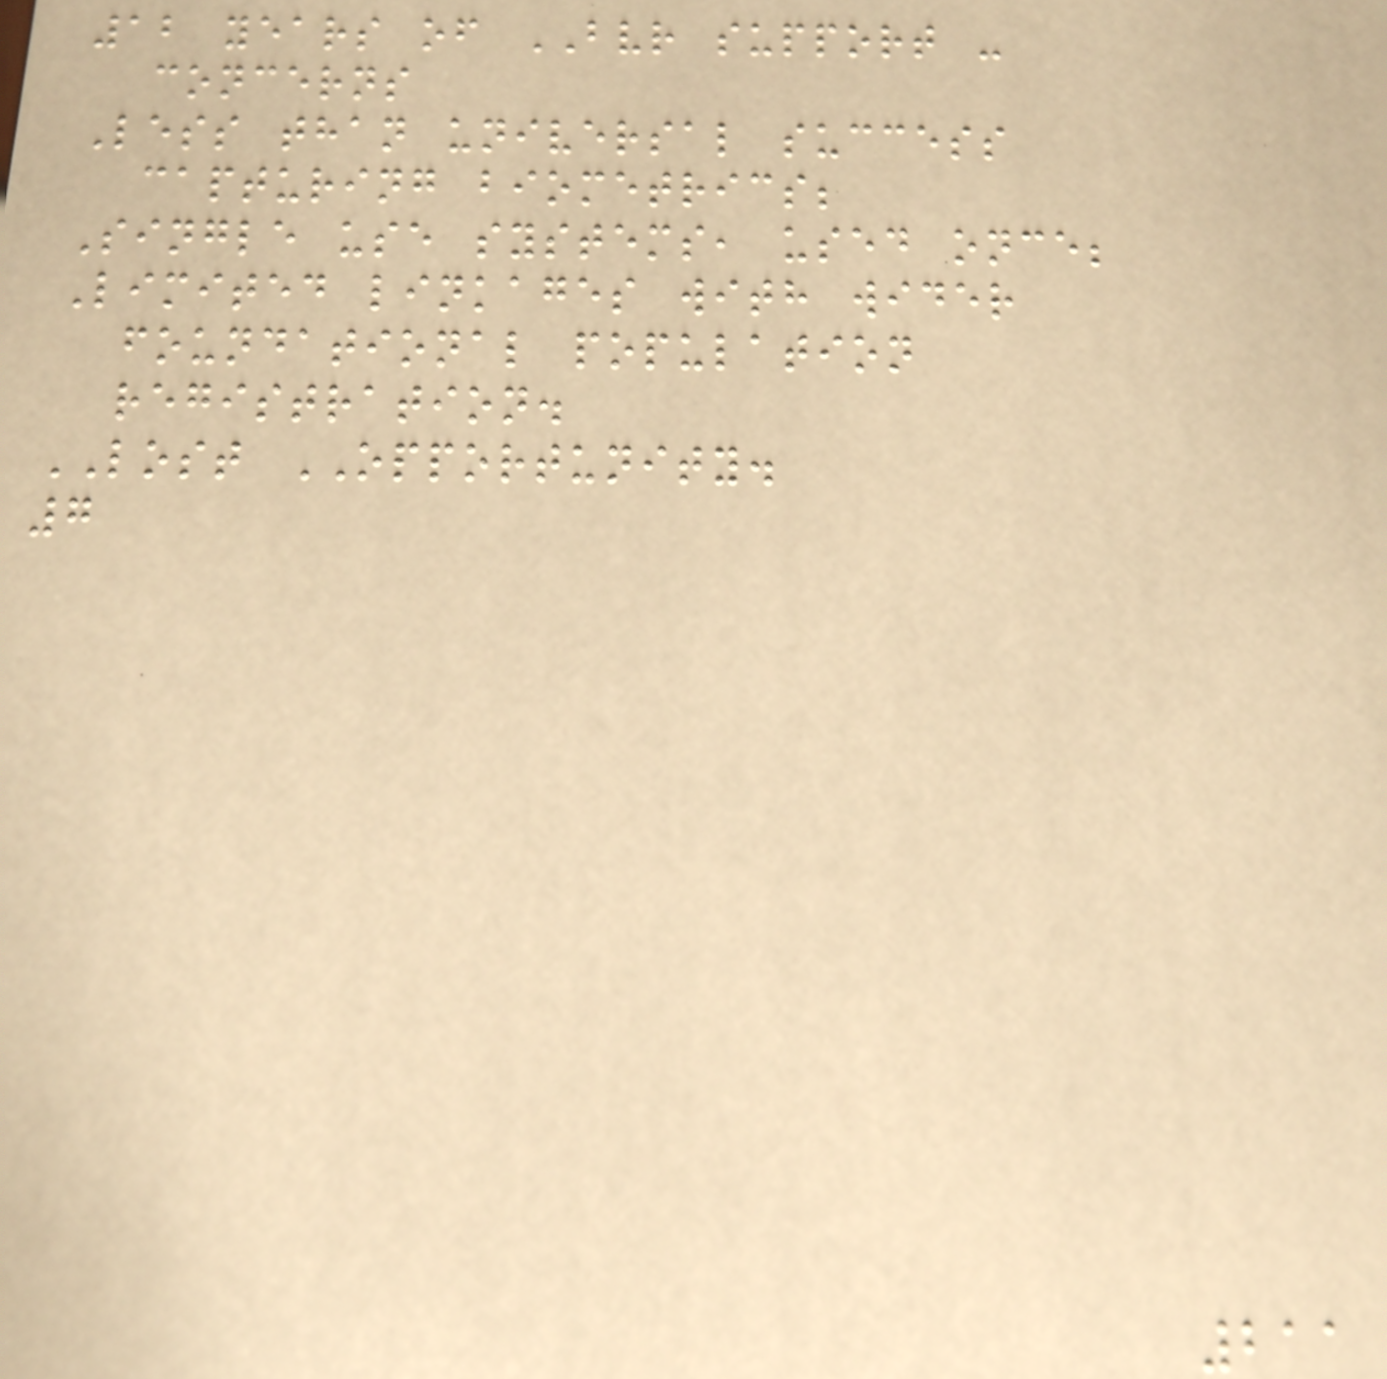12 years of BVR support -
concerns
Less than universal success
capturing biometrics;
Single use systems, used once;
Limited linkages with wider
foundational population
registration.
LOST OPPORTUNITY.
7
211
